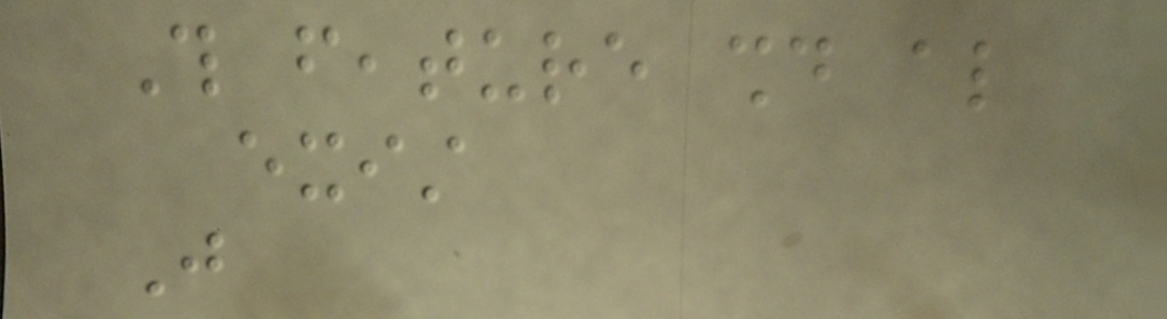This feature should also
exist
Just
